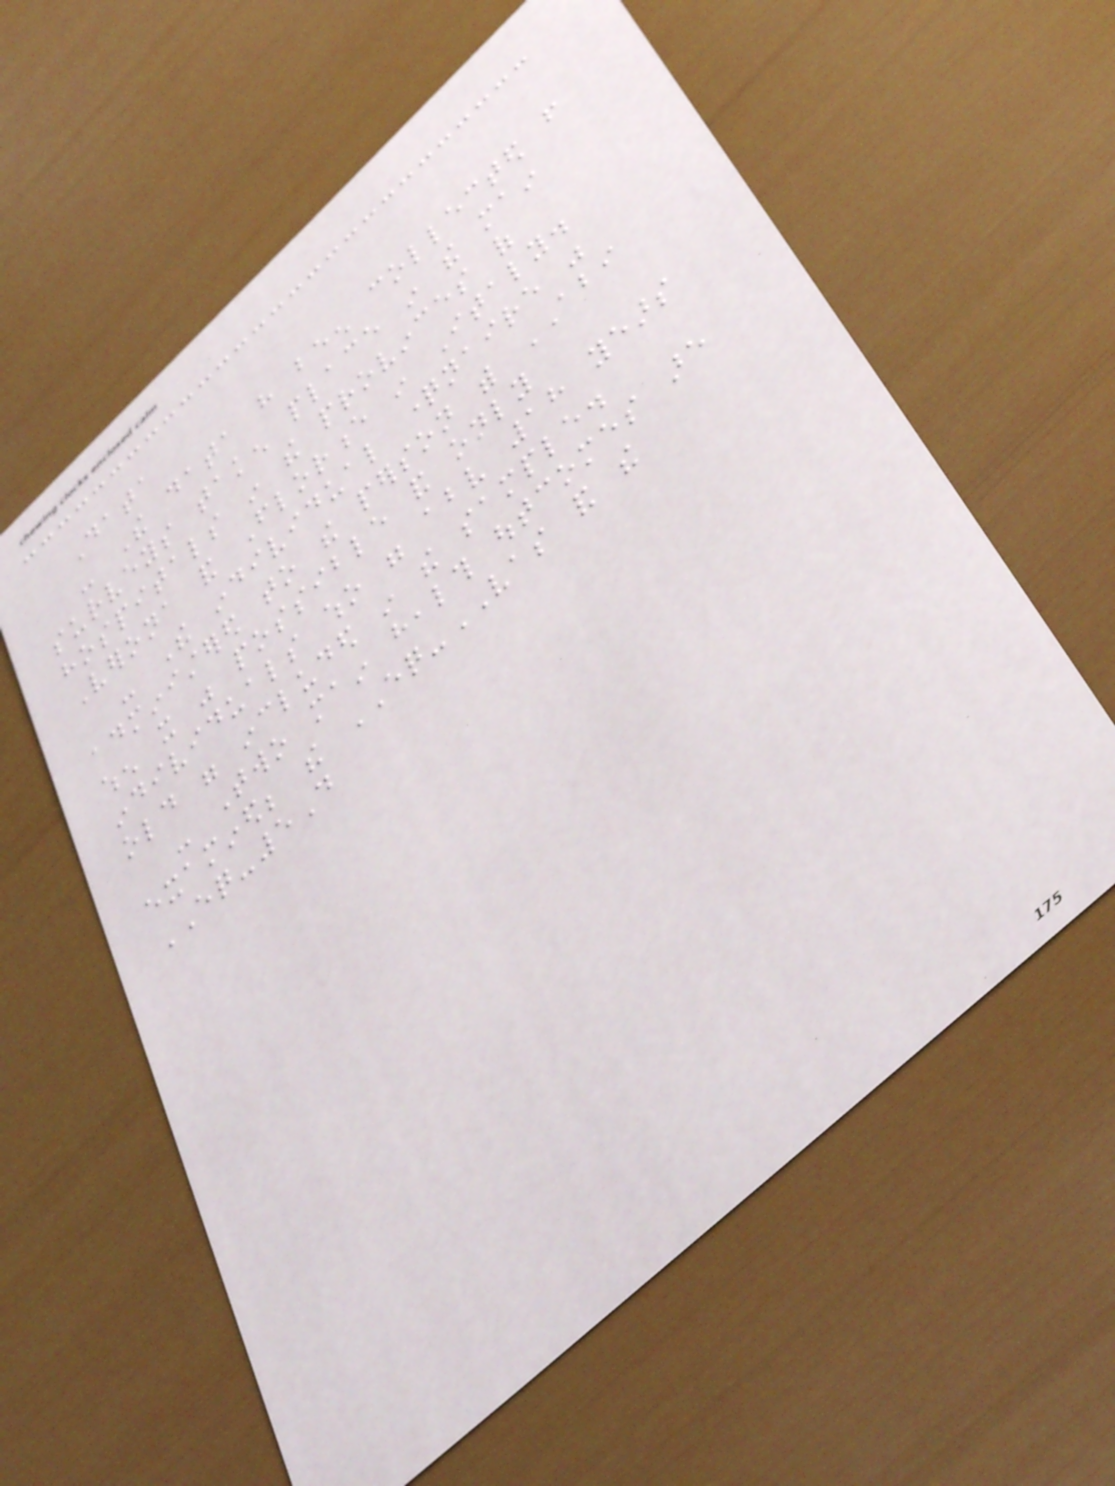Data
- The data have been collected from
surveys taken place in the main
hospitals in the provinces of
Verona and Florence in Italy.
- The individual questionnaire was
administered to the person with ABI
when it was possible and only
individuals who were above 18 years
old were included in the sample.
- Two main health outcomes are
examined; the EQ-VAS and the
EQ-5D
